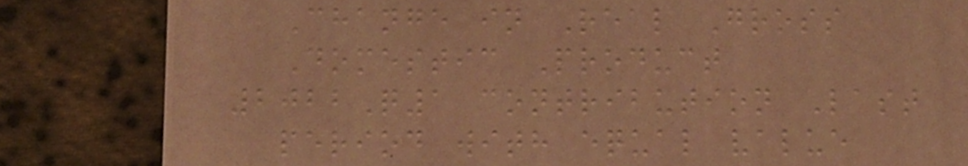Change in Real Gross
Domestic Product
2022Q1 contribution Last
period with equal value
